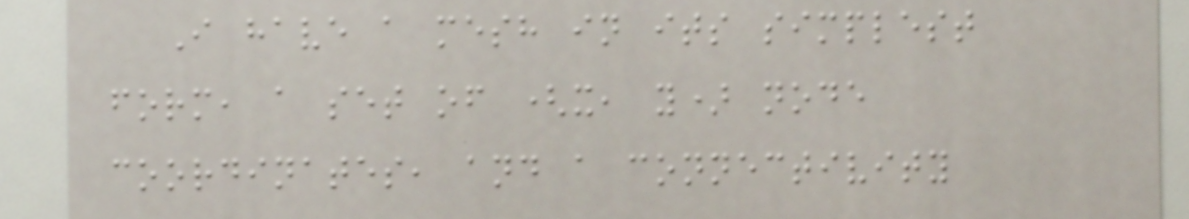I have a mesh in its simplest
form, a set of (x, y) node
coordinates, and a connectivity
